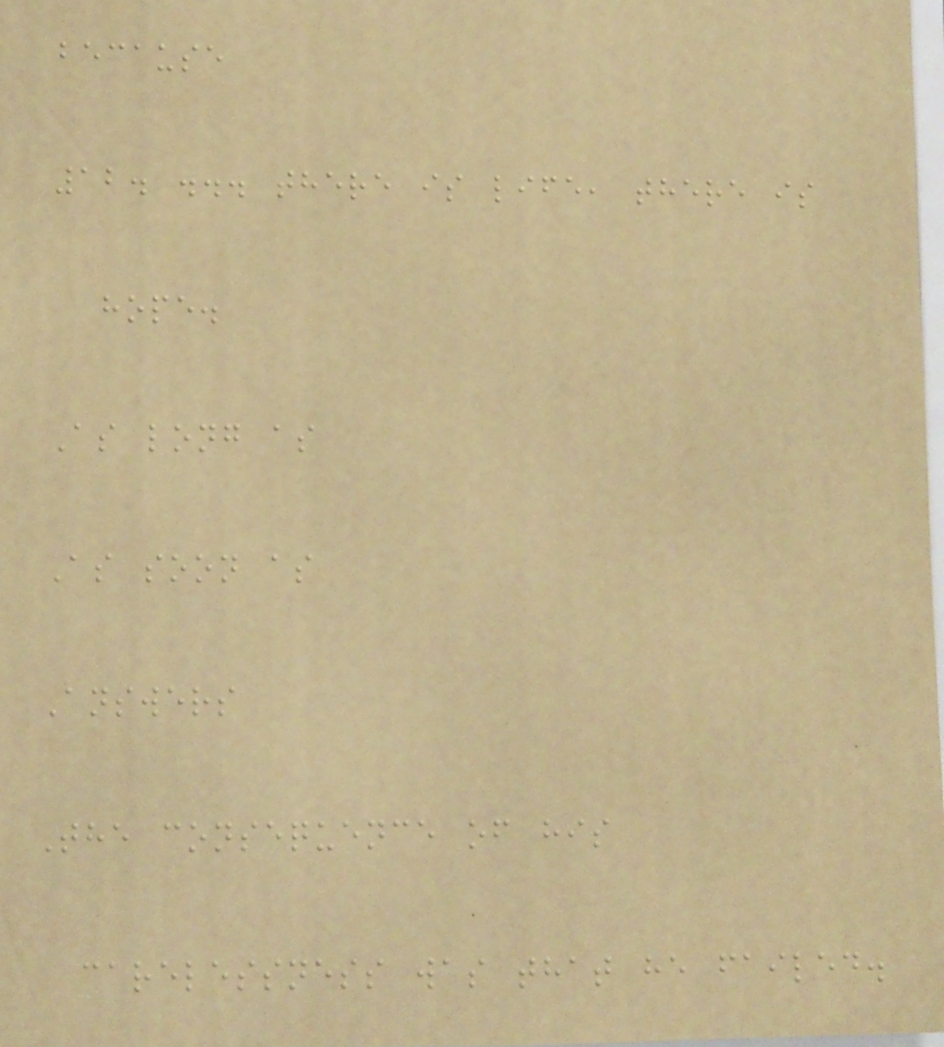because
12. ... there is life, there is
hope.
As long as
As soon as
Answers
The consequence of his
carelessness was that he failed.
